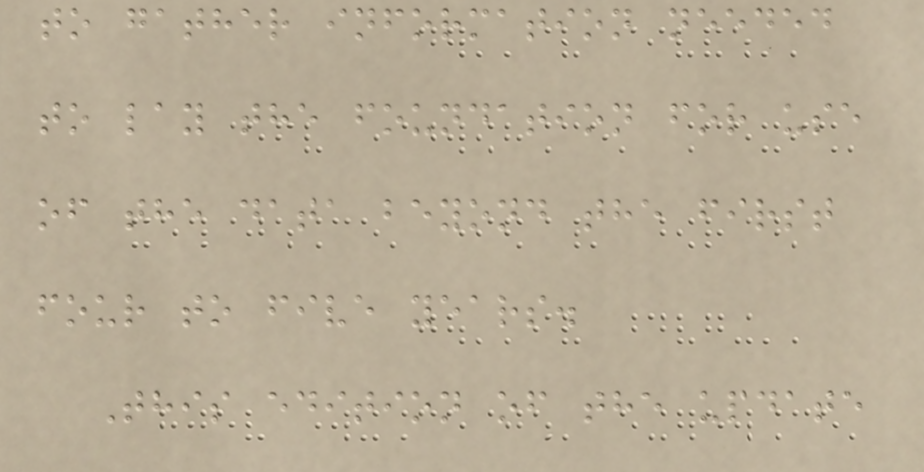to gather information needed
to lay the foundation for use
of the data beyond the first
four to five years.
This edition of the update
